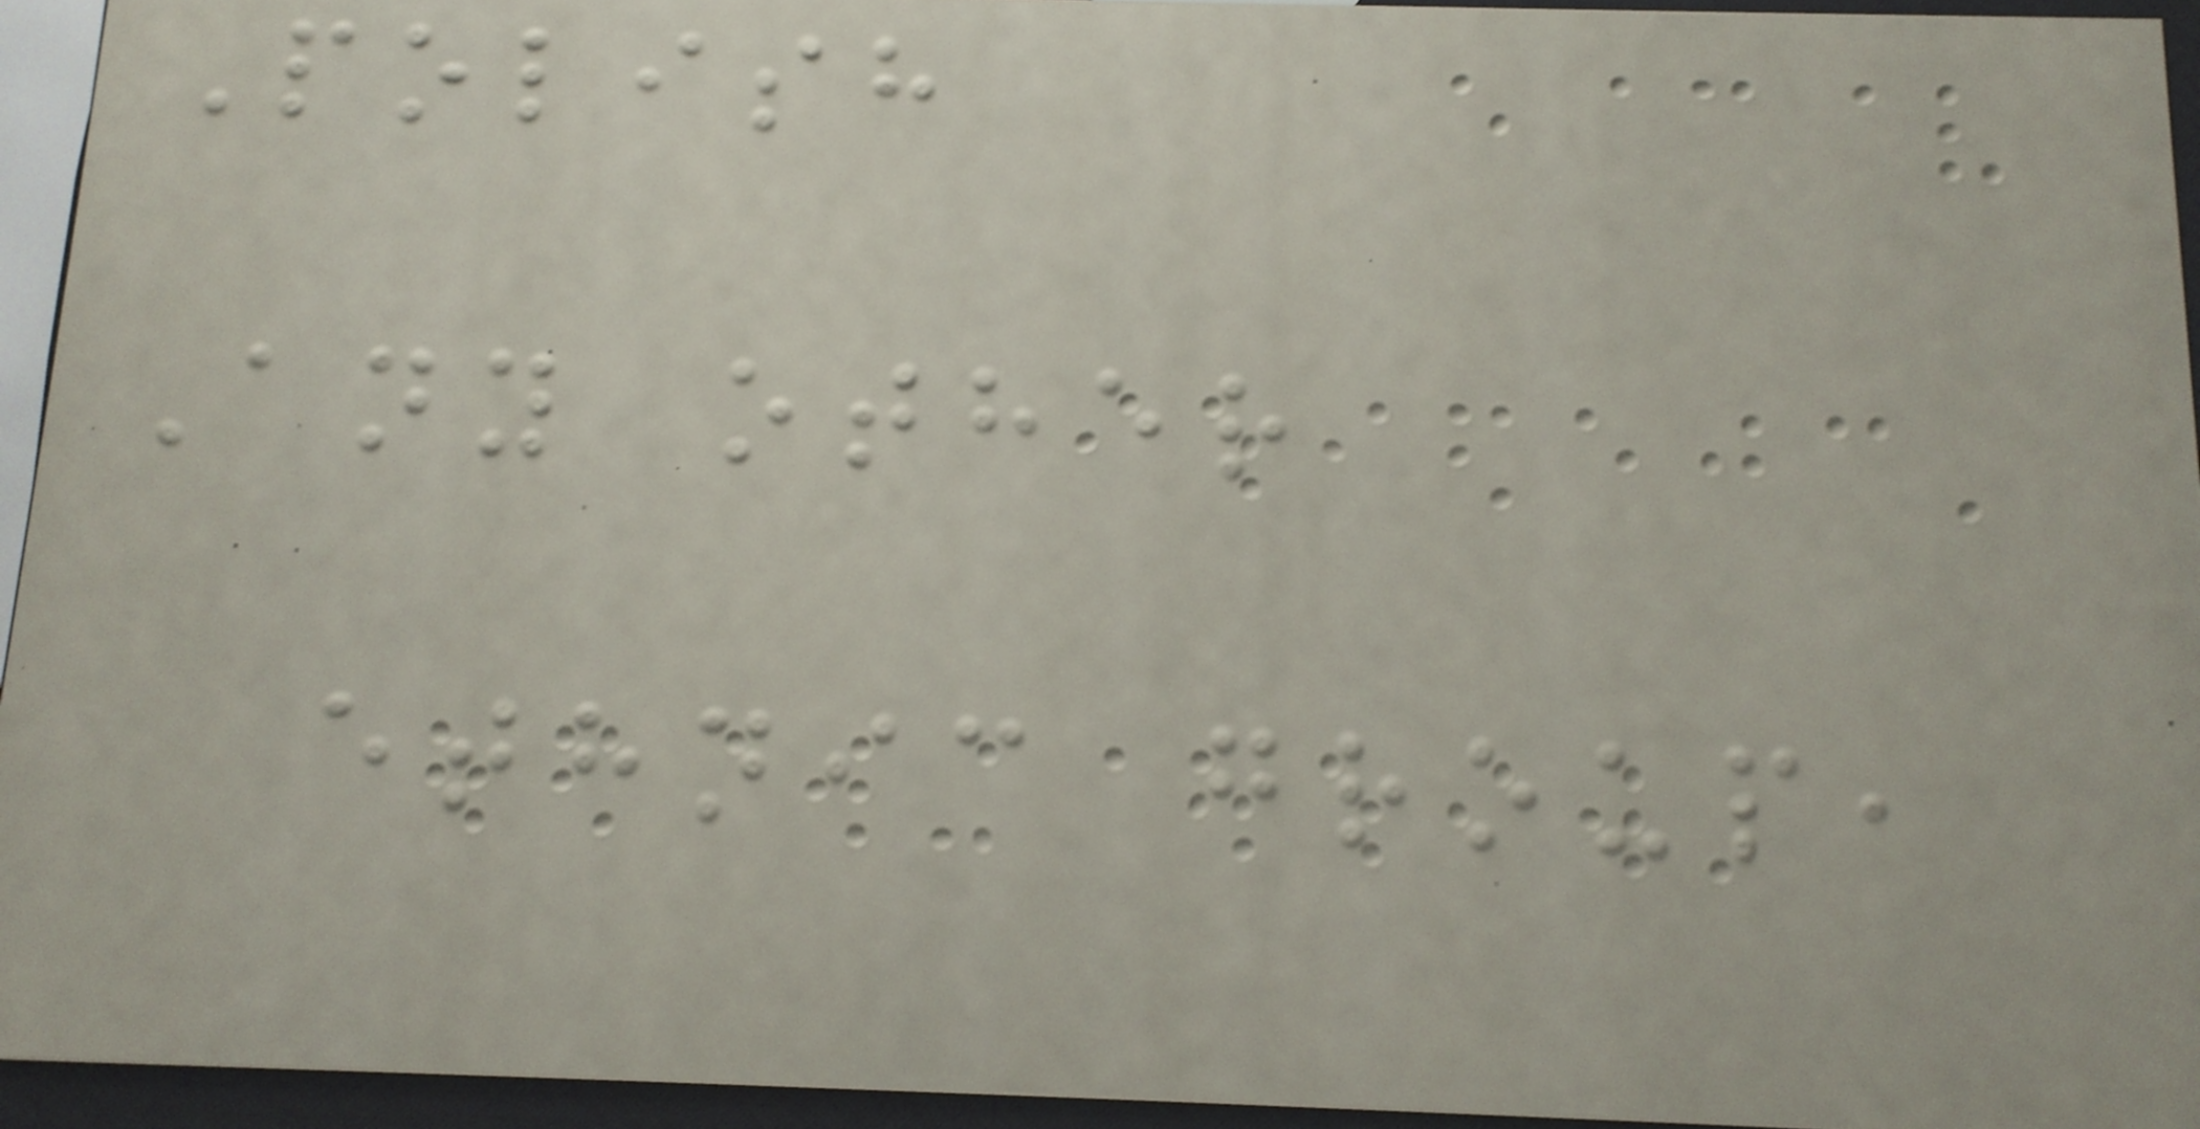Polish
Any other
ethnic group,
